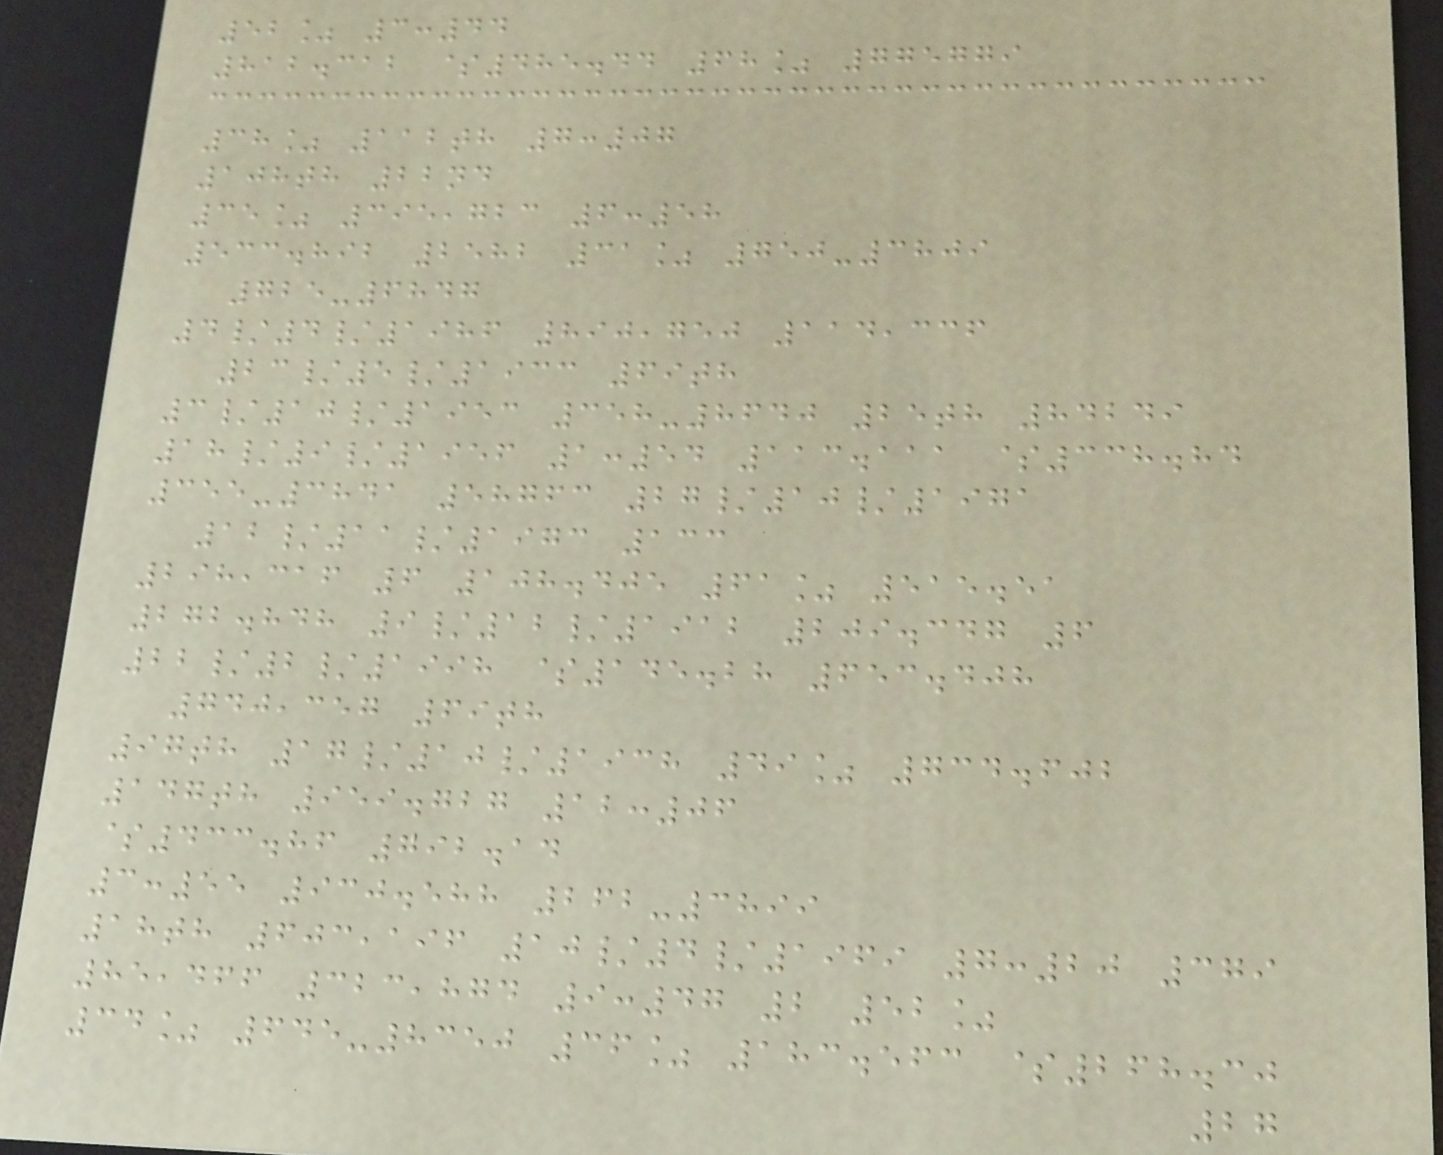52% 3:44
812.312 $485.44 68% 775779
38% 112th 7:07
108th 22nd
35% 395,723 6:58
533.892 2582 31% 750-3809
725-6847
4/4/1986 890,750 114,336
23/5/1933 69th
3/10/1953 358-8640 25th 84249
18/9/1956 1:54 113.111 $338.84
355-3841 58763 27/10/1971
12/11/1973 133
298,316 6 108.405 61% 515.51
272.848 9/12/1912 209.347 6
22/2/1998 $145.28 653.408
740,357 69th
97th 17/10/1938 49% 734.602
147th 959.727 12:06
$433.86 792.14
3:55 930.588 262-3899
18th 603,196 10/4/1969 7:20 379
85,466 323,874 9:47 2 52%
34% 645-8350 36% 183.563 $268.30
27
